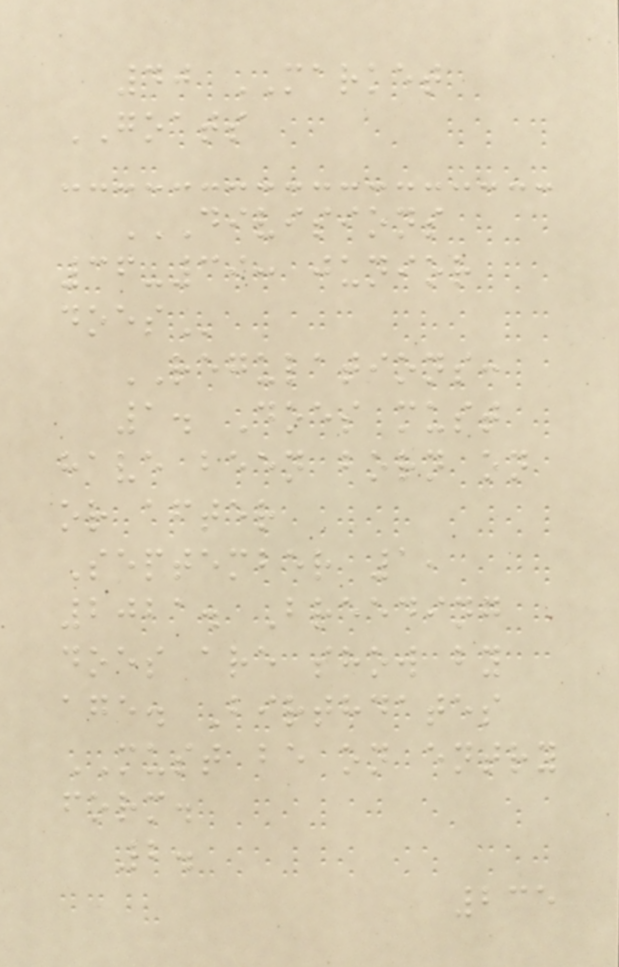40 MARKET
GOATS
DIVISIONS
36-39: JUNIOR
DOES
REGULATIONS:
1. Does must
have been born on
or after
September 1,
2021. Breeding
does are show by
age. Birthdates
MUST be on entry
form.
2.
235
